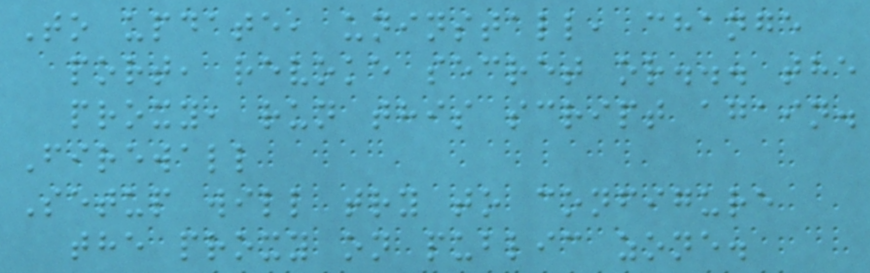To update, uninstall, change
port, revoke secret or... the
proxy, run this script again.
Firewall
Setup will try to configure
the proxy on public zone.
